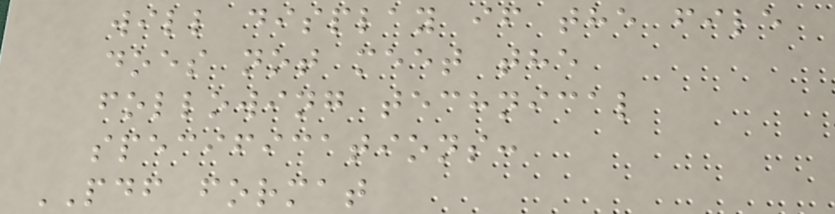will display if the file
does not meet the
following technical
specifications:
PDF format
